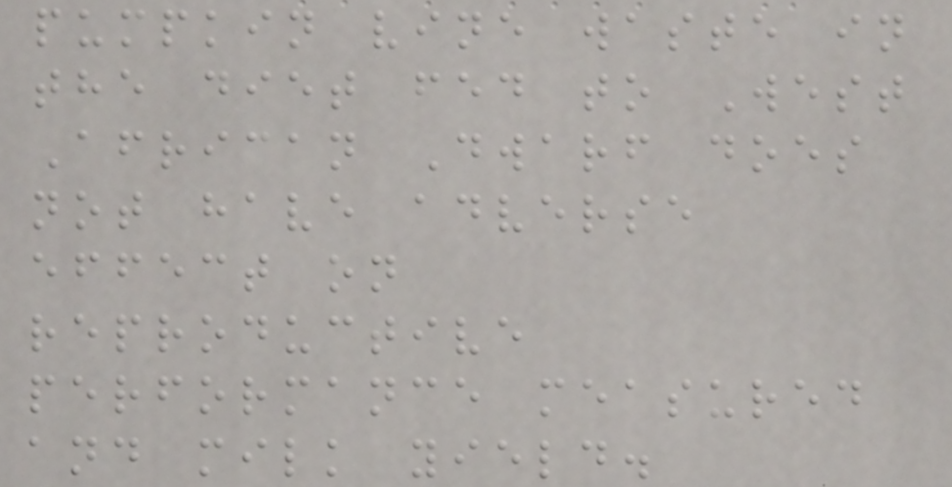pumpkin vine waste in
the diet fed to West
African Dwarf does
not have adverse
effect on
reproductive
performance measured
and milk yield.
